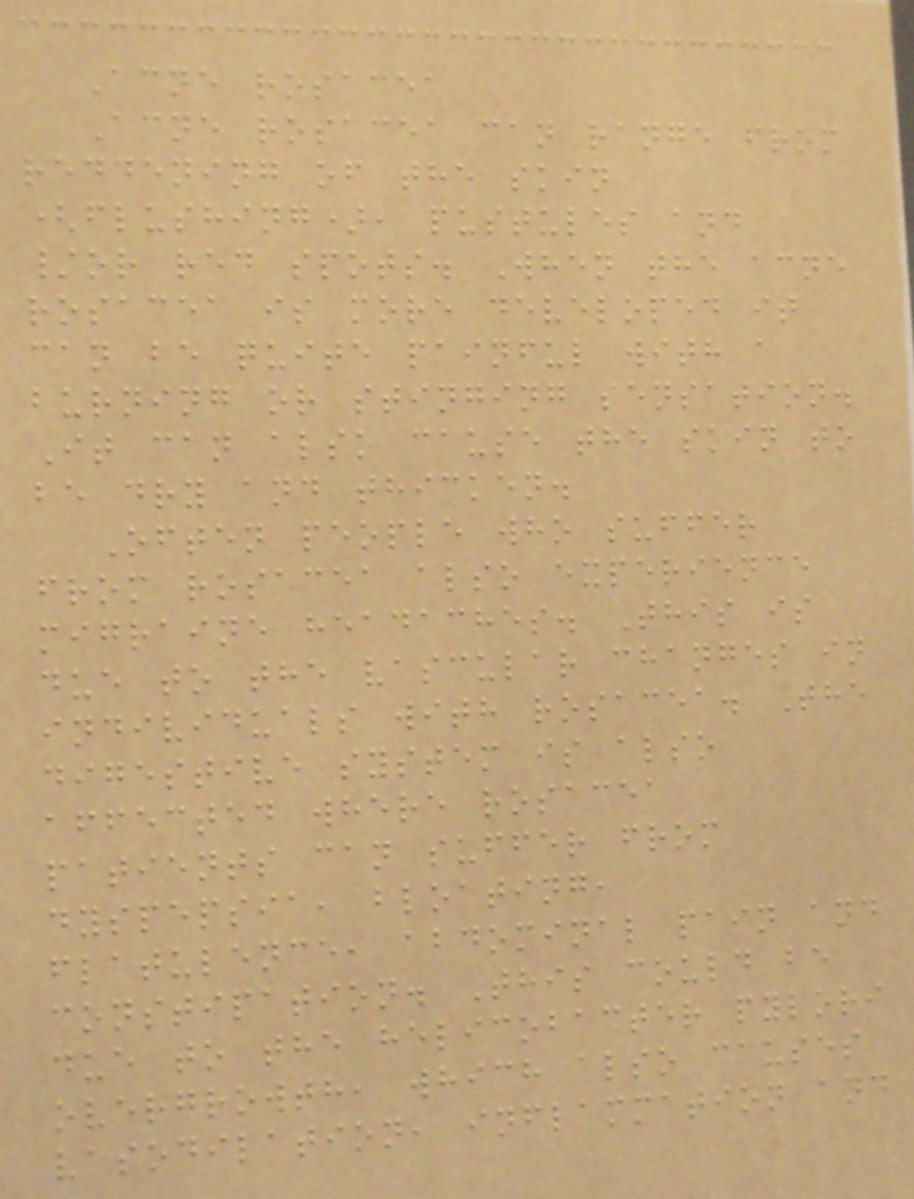Acne rosacea
Acne rosacea can range from
reddening of the skin
(flushing), pustules and
/or red spots. When the acne
rosacea is more developed it
can be quite painful with a
burning or stinging sensation.
It can also cause the skin to
be dry and thicken.
Often people who suffer
from rosacea also experience
migraine headaches. This is
due to the vascular changes in
individuals with rosacea. The
digestive system is also
affected where rosacea
patients can suffer from
dyspepsia, bloating,
flatulence, abdominal pain and
constipation. This could be
due to the helicobacter pylori
overgrowth, which also causes
vasodilation, inflammation and
